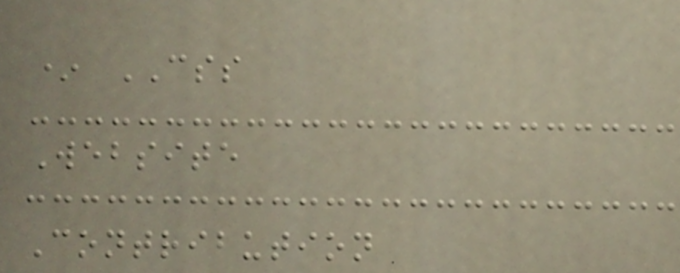* CSS
Website
Contribution
